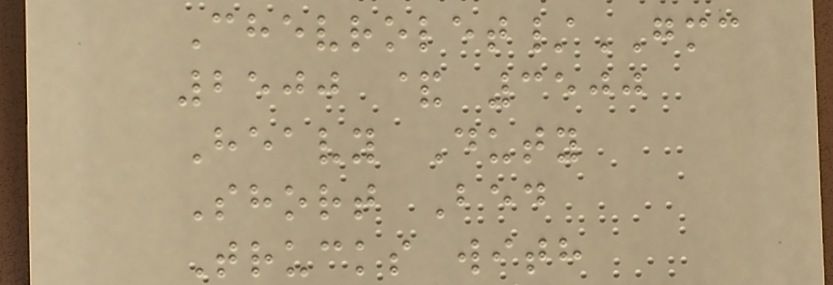Chevrolet/GMC
2500 & 3500
Heavy Duty
Short Bed
Trucks with
